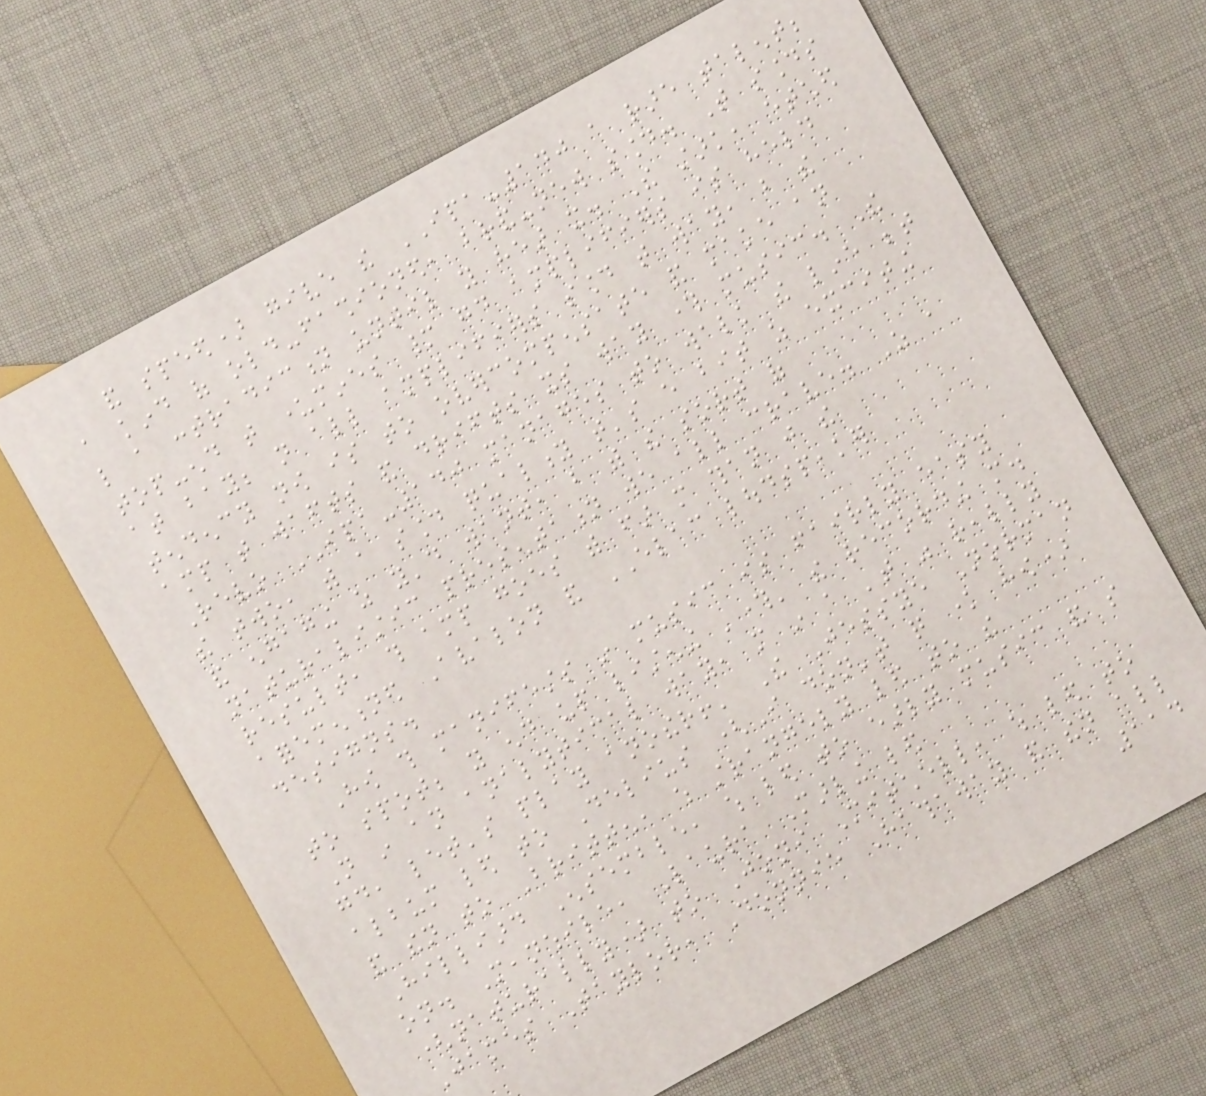and speed) give the IPA-140 a rare talent;
a kind of old-fashioned, brand-new sound. That sounds
like a contradiction until you hear it. The stark, etched
top-end that undermines many good amplifiers is held
at bay; not all amplifiers sound that way, but the
tendency now is to overcompensate and make an
amp that wafts and drifts its way through music. The
Revo IPA-140 manages to walk the line between
the two, with a sound quality that's every bit as exciting
and engaging as you'd want, but with the sort of
naturalistic presentation we all crave. As a
result, this amp goes with far more than just the
aforementioned Avalon and ELAC loudspeaker
designs.
How this manifests in music is fairly easy
to spot; you end up listening 'through' the recording more.
Not in an analytical way, more in a 'that was really
good, let's play another!' The Jessye Norman
album led to Delius (I don't quite know how)
and then to Britten, which strangely led to the
Hilliard Ensemble, which led to early music and so
on. Meanwhile, Laura Marling led
(naturally) to Joni Mitchell, which led to
James Taylor, Donnie Hathaway and then all
114
